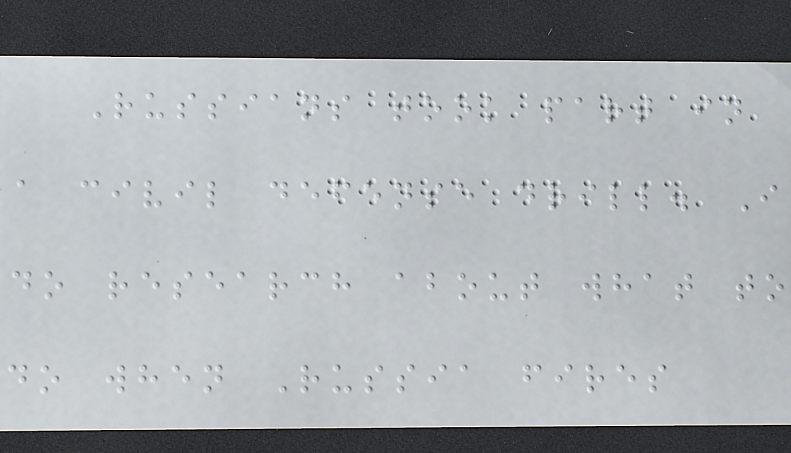Russians took part in
a civil defense drill. I
do research about what to
do when Russia fires
